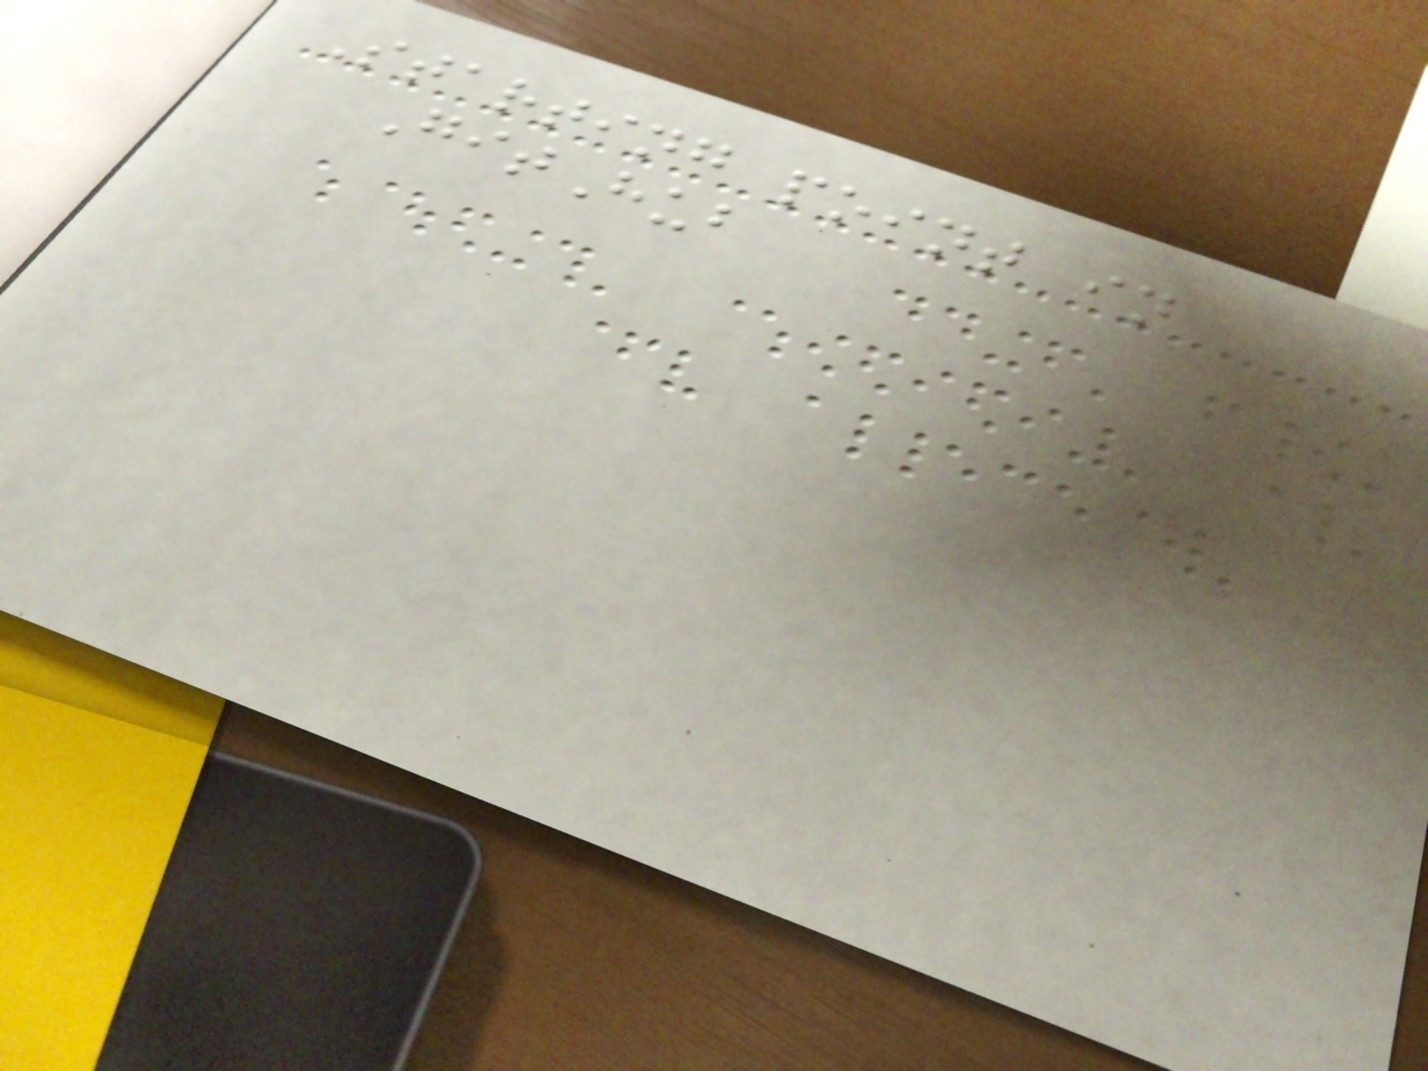Starting point in
GitHub
